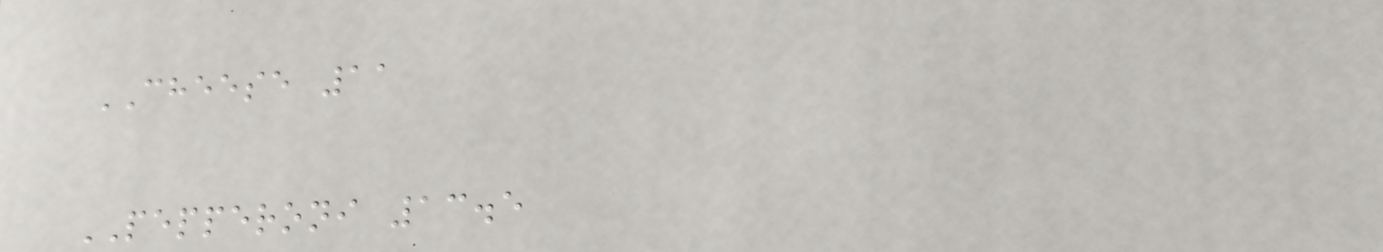CHEESE 11
PEPPERONI 13.5
